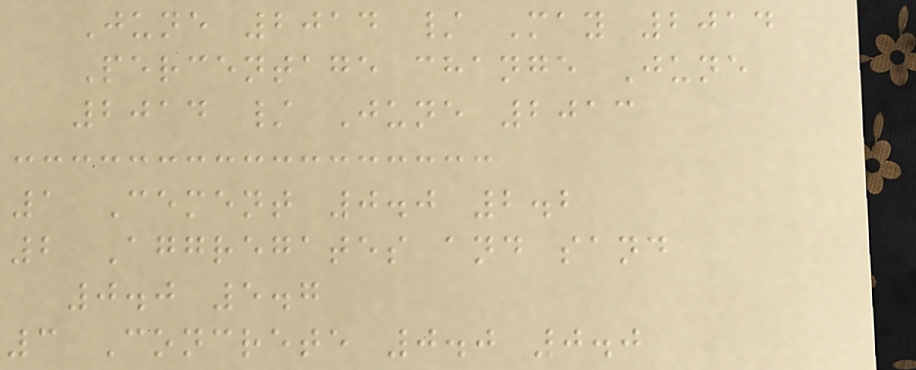June 2014 / May 2014
Percentage change June
2014 / June 2013
1 Cement 0.0 2.2
2 Aggregates and sand
0.0 5.7
3 Concrete 0.0 0.0
